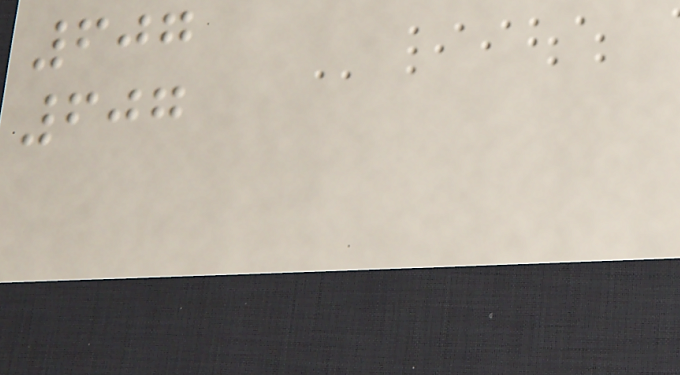607
607
